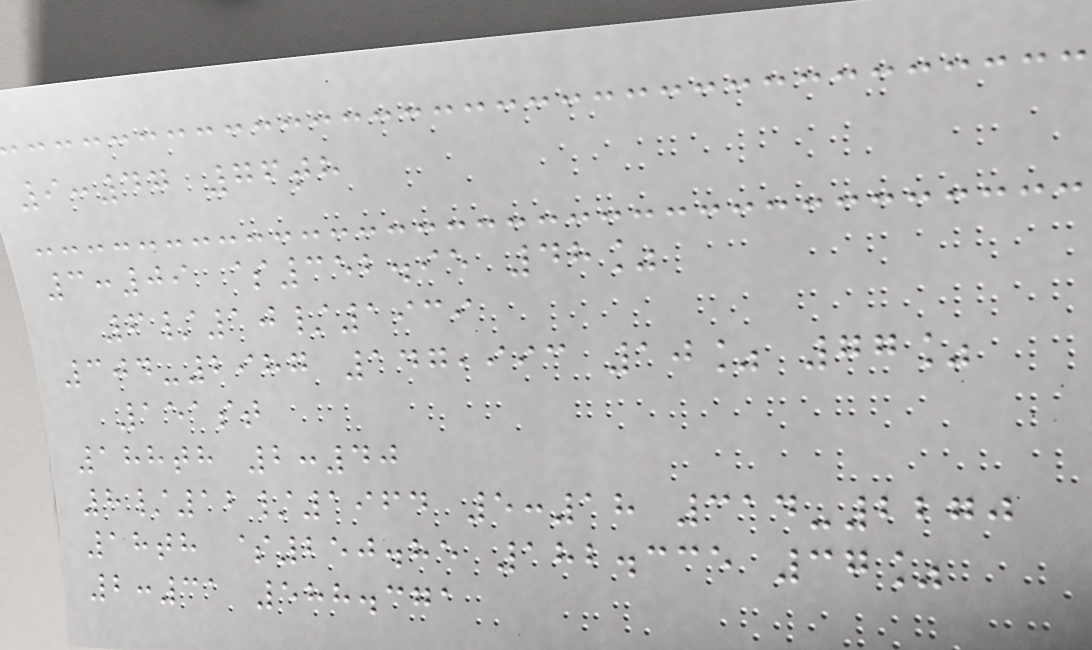9:47 76th
3:09 $352.95 48%
6/10/1939
304-2987 147,993 10% 77%
151st
188th 2:40
8/12/1964 5:18 314-2270
18th $250.85 182.335 37%
2:31 588.371
